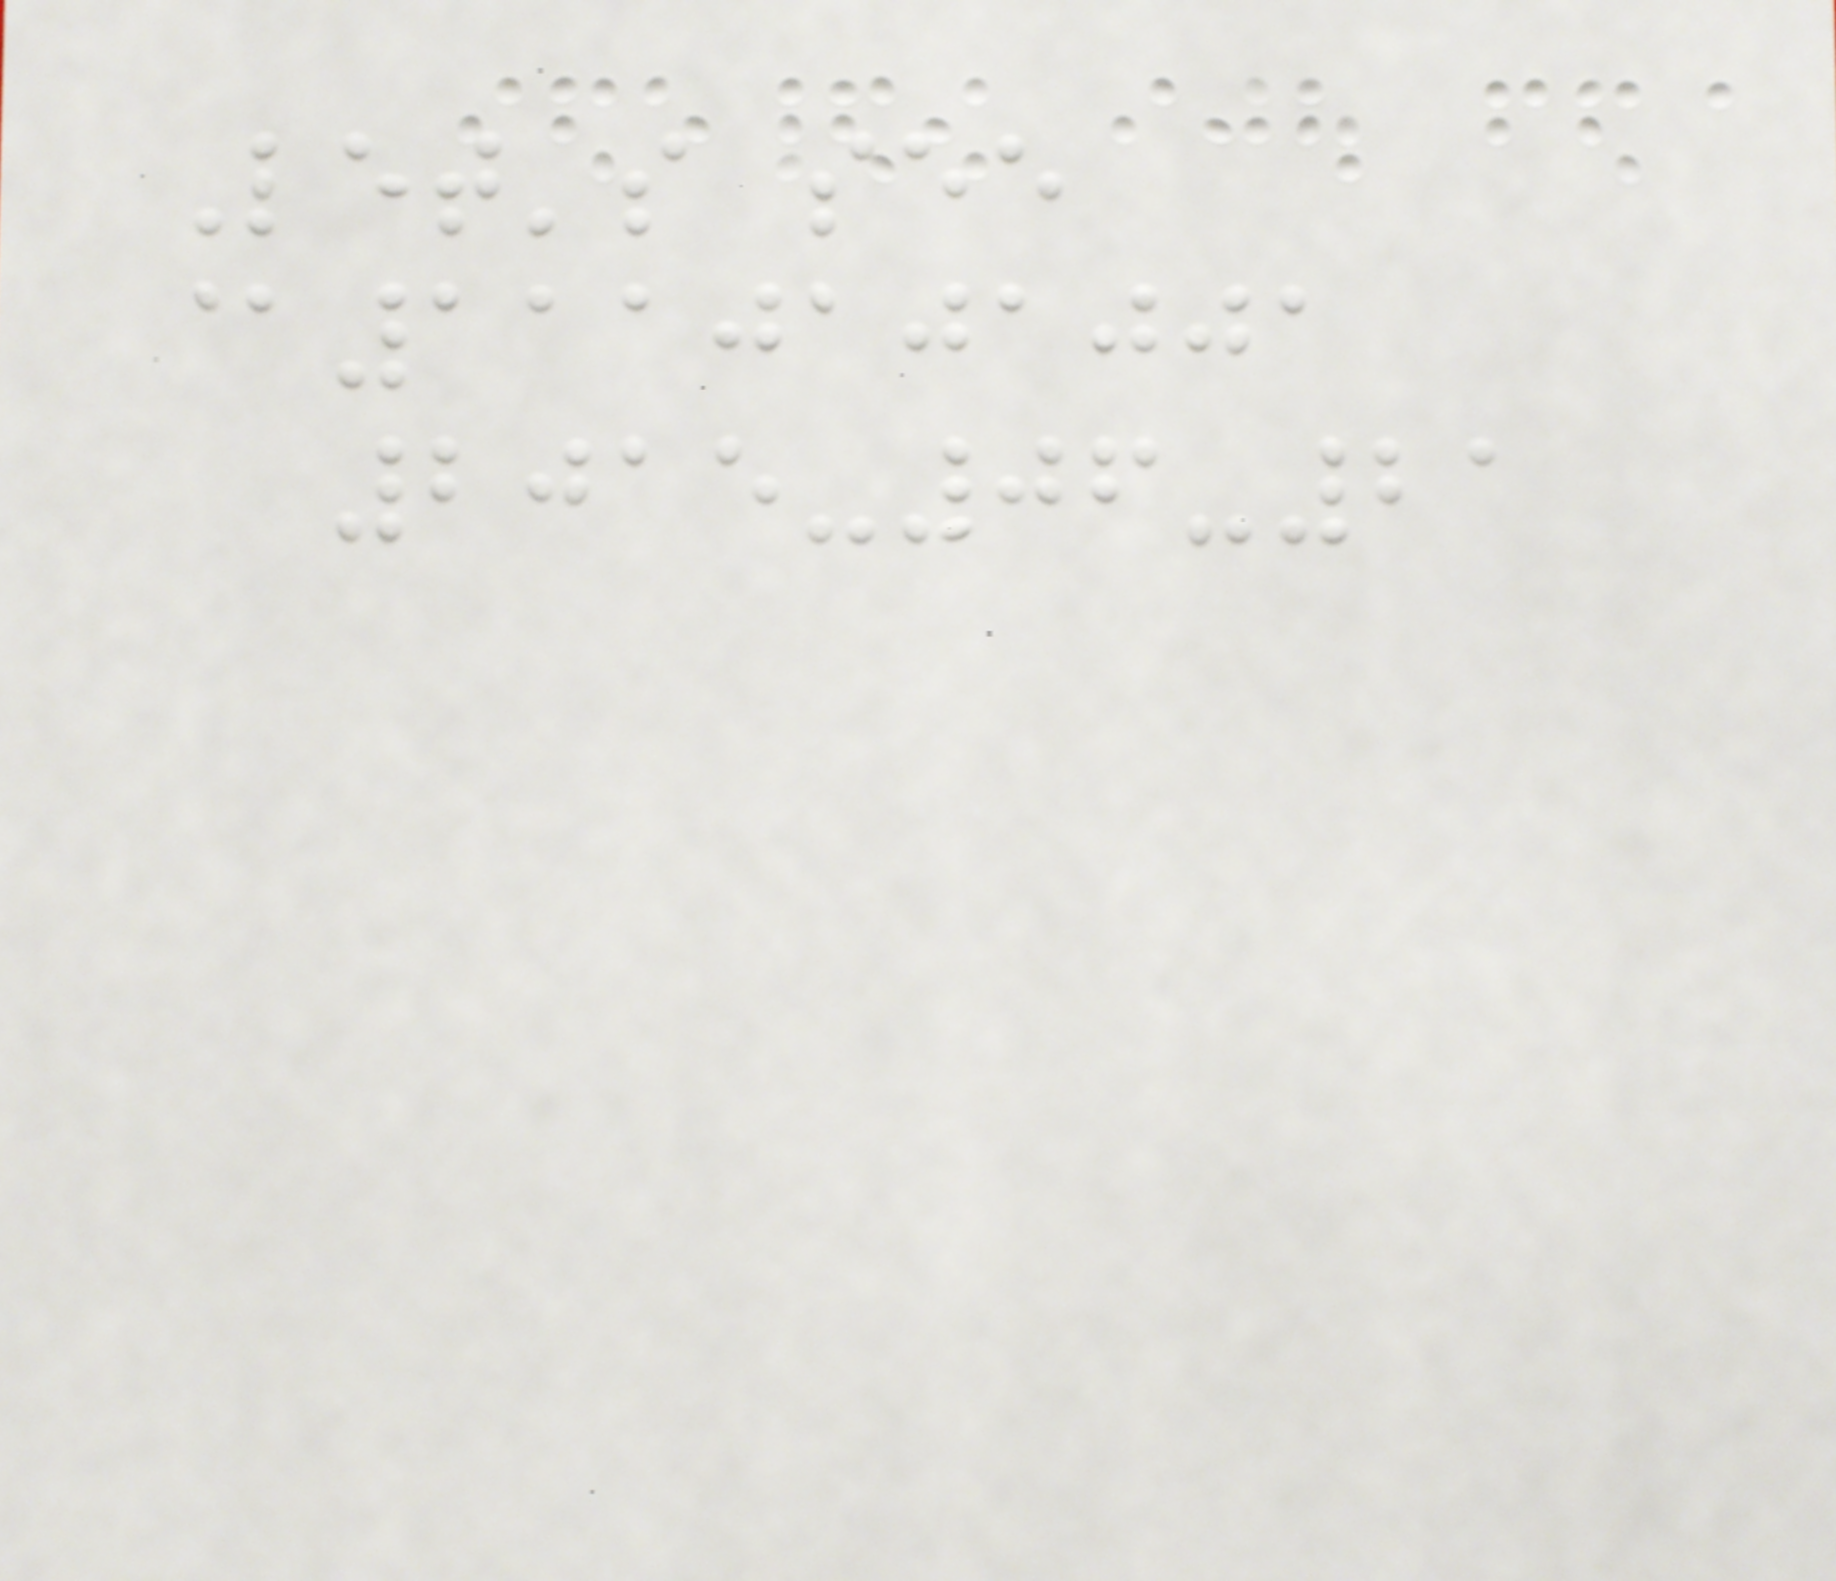Let's see
@1110101001
2015-06-21
